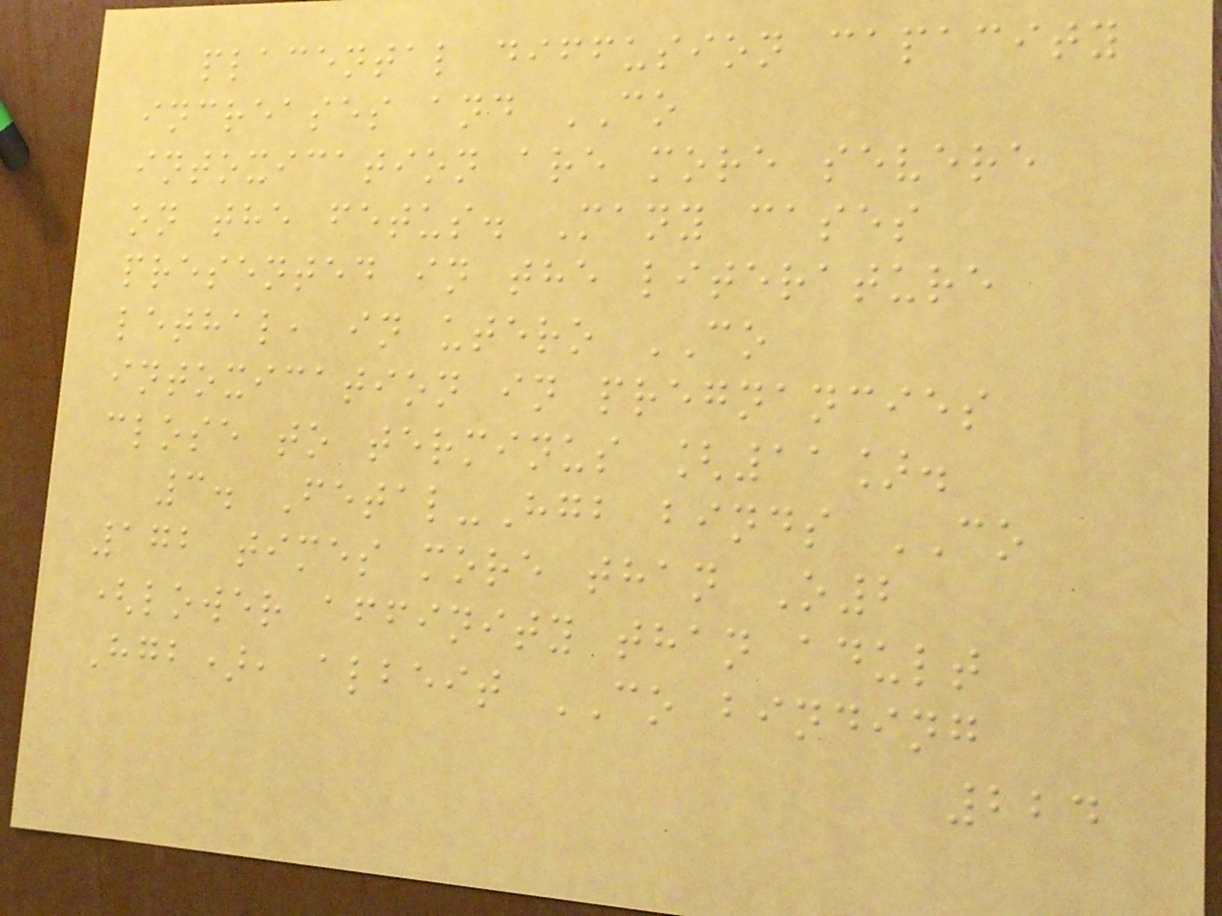placental diffusion capacity
increases and CO
intoxication are more severe
on the fetus. Many cases
presented in the literature
lethal, in utero CO
intoxication in pregnancies
close to terminus [11].
3. Fetal-Hgb binds CO
172 times more than O2
(lower affinity than adult
Hgb), albeit CO binding
224
